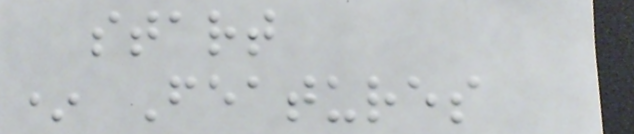start
* Features
